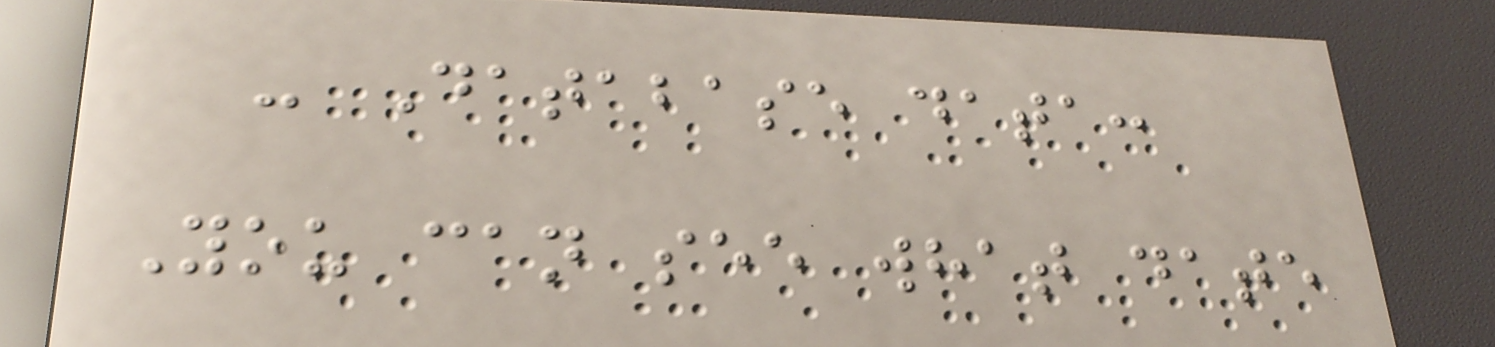- Database data:
You can see what date
